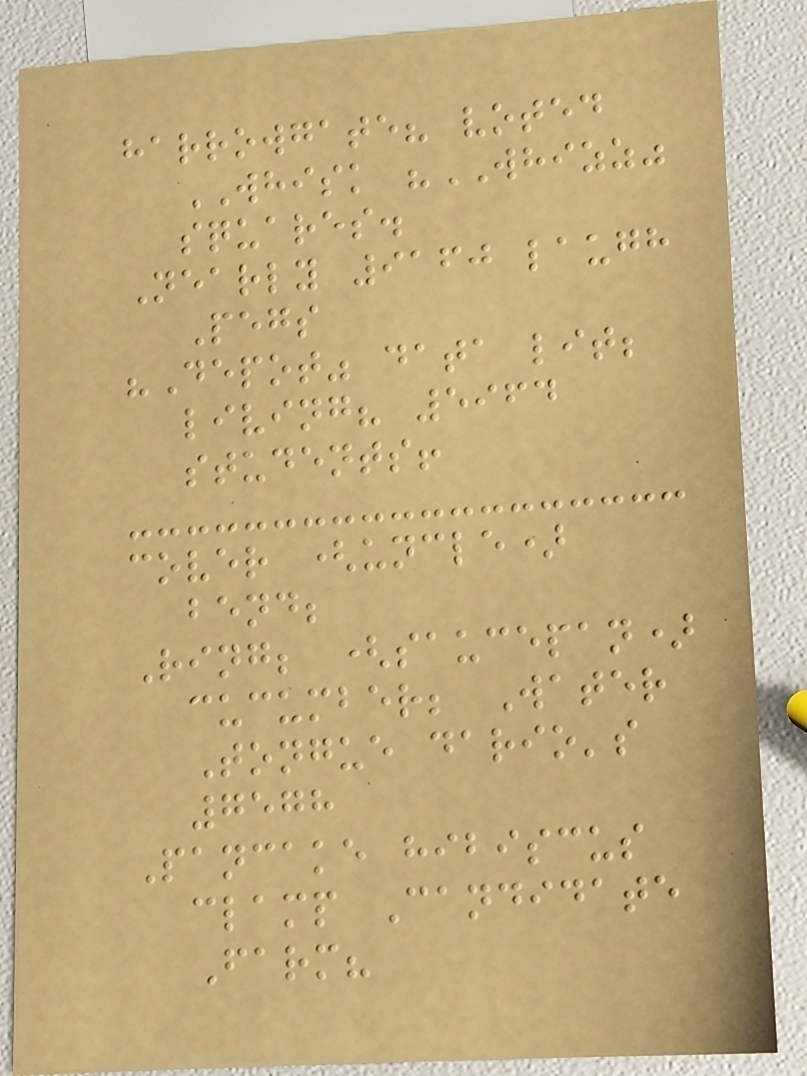harrowgate? voted
WHISK "WHIZZ"
squares.
Nearly 9160 laugh
Pegs
"Depot" data lit;
living? 5964
students!
cover (uncle)
bend;
Ring; (saucepan)
cucumber; Water
Tongue dario's
7578
Pancake hibiscus
clamp Candidate
Farm?
